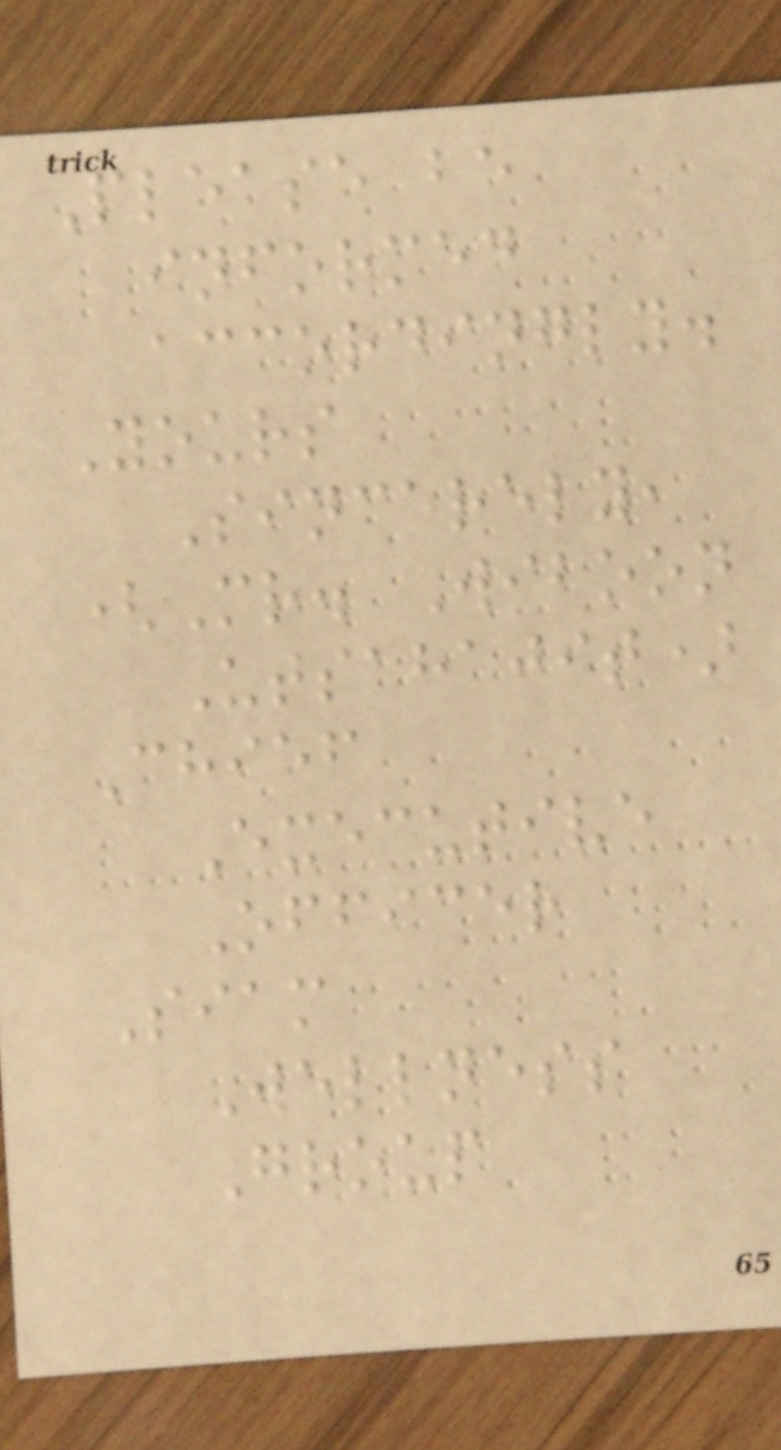Please be
informed
accordingly.
Yours
Sincerely,
(Mr. Wiboon
Utsahajit)
Chief
Executive
Officer
Siam
Wellness
Group
